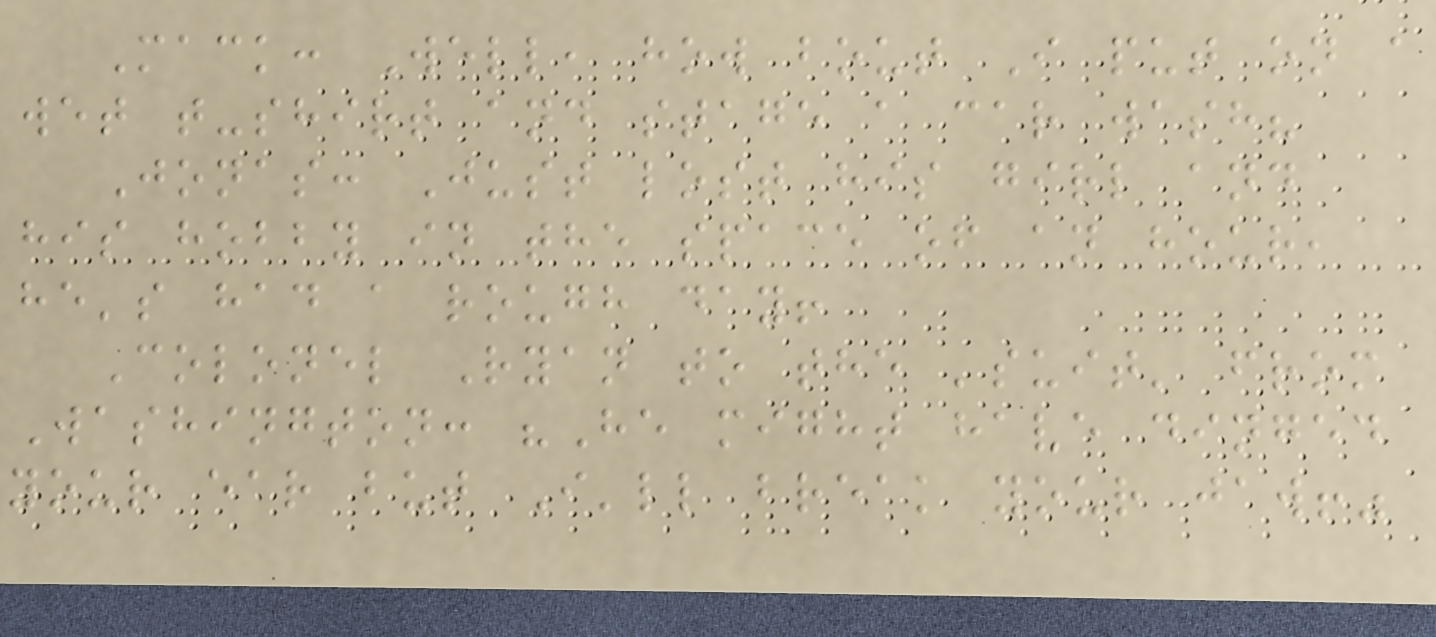Mack: Well, how bout I put on a
wet t-shirt and stage a car wash?
Jonas: Just lost his girl and
his hobby in the space of an hour,
he's had a rough day!
Colonel Ryan to the 'suit' from
Washington: "He might have dinged
your ear but I'll break your jaw!"
